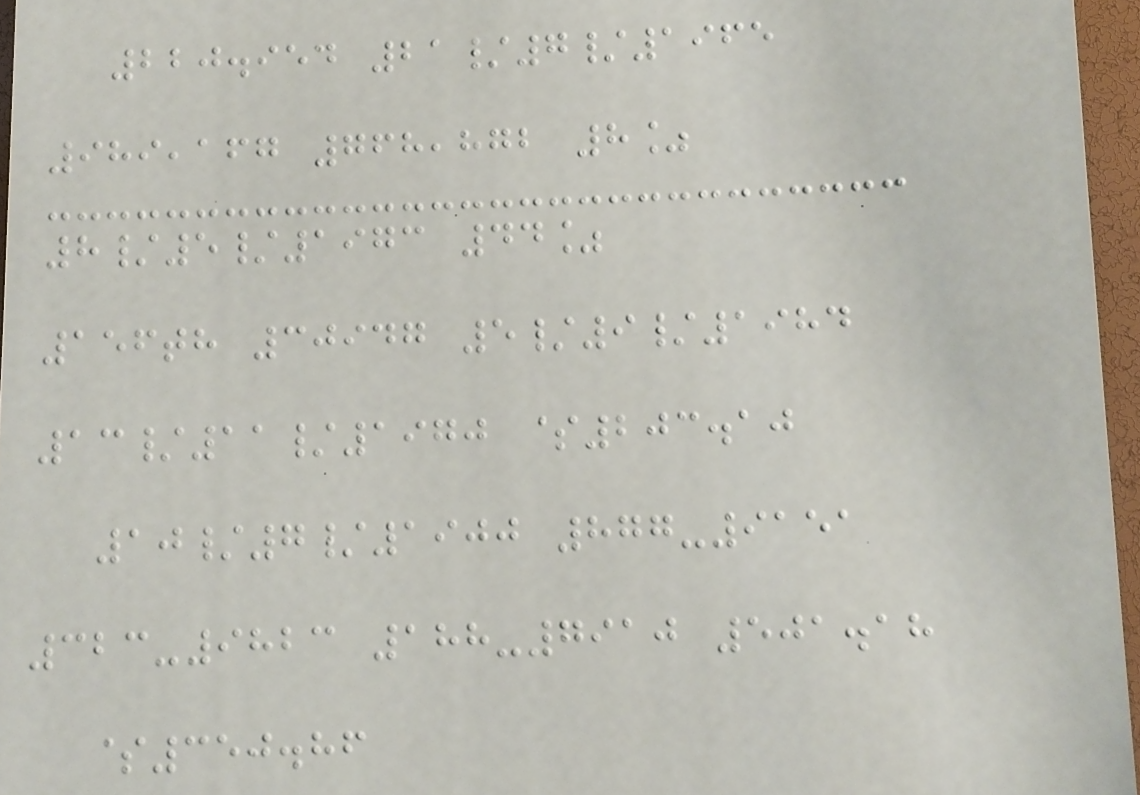220.954 21/7/1965
989,167 768,872 8%
8/5/1973 44%
156th 30947 5/9/1984
13/11/1970 $203.10
10/7/1900 877-9151
323-9823 188-7910 501.18
$350.86
